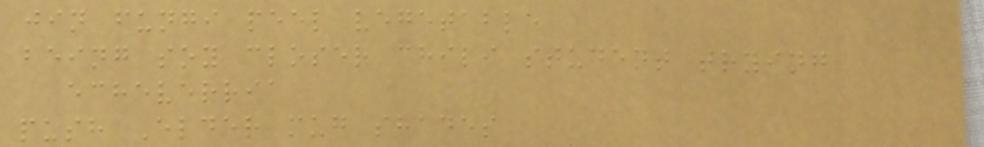jin fungi peel vegetable
being soy closer chili student trying
echeverria
push Elder mug shades
